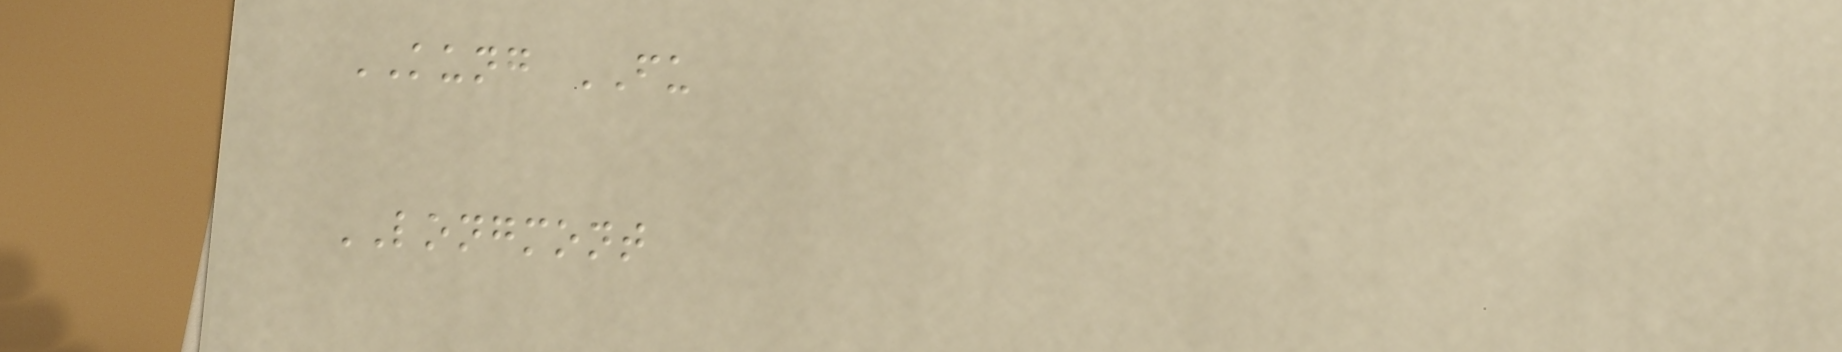KUNG FU
LONGMONT
